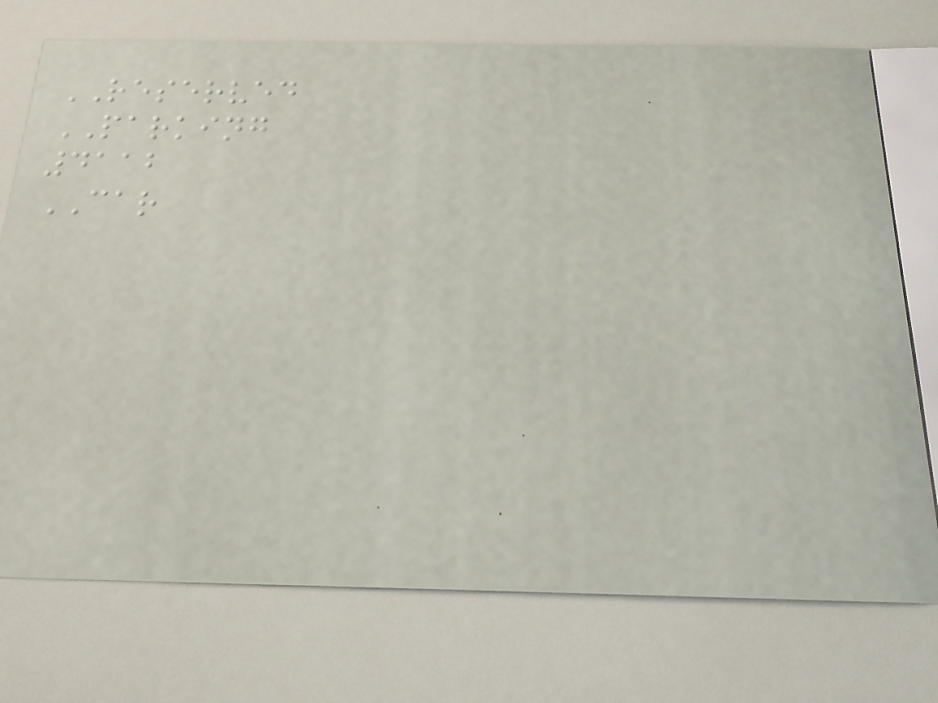RESERVED
PARKING
4112
CAR
